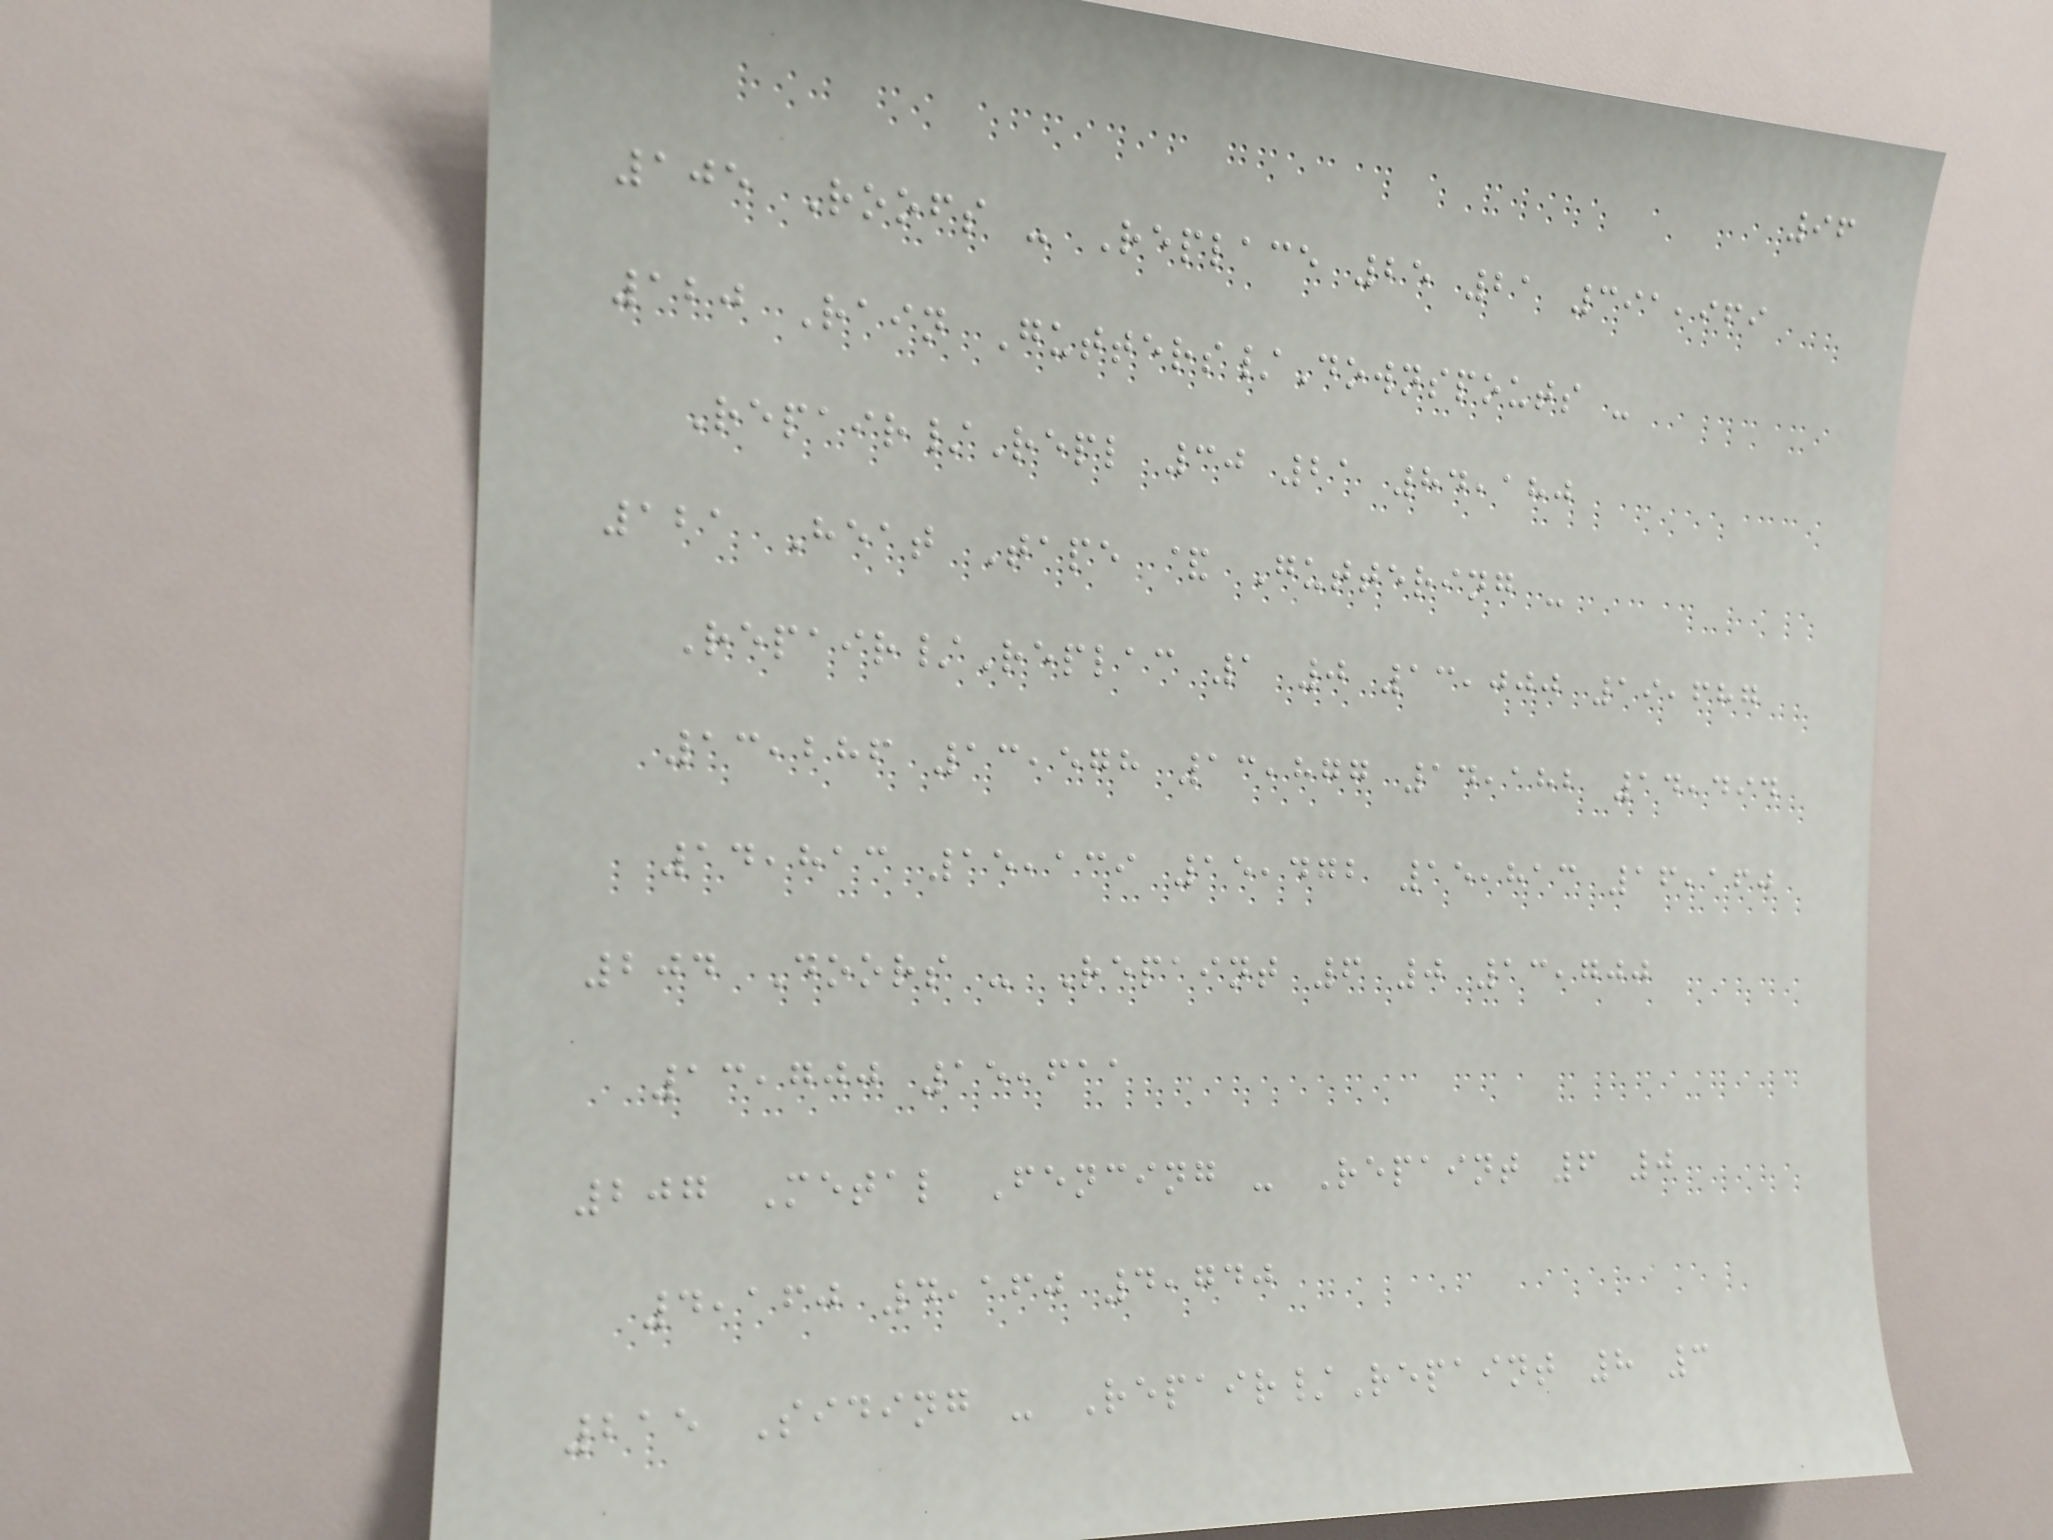96
105 Roofs - Replace 25 21 391,969
120 Rain Gutters/Downspouts -
Repair/Repl 30 21 84,180
121 Heat Tape & Guttering -
Repair/Replac 1 0 13,000 19,687
13,286 13,578 13,877 14,182 14,494
14,813 15,139 15,472 15,813 16,160
204 Doors - Repaint 6 0 13,700
13,700 15,611
207 Metal Fencing - Repaint 6 0
4,160 4,160 4,740
215 Siding - Repair/Repaint 8 3
